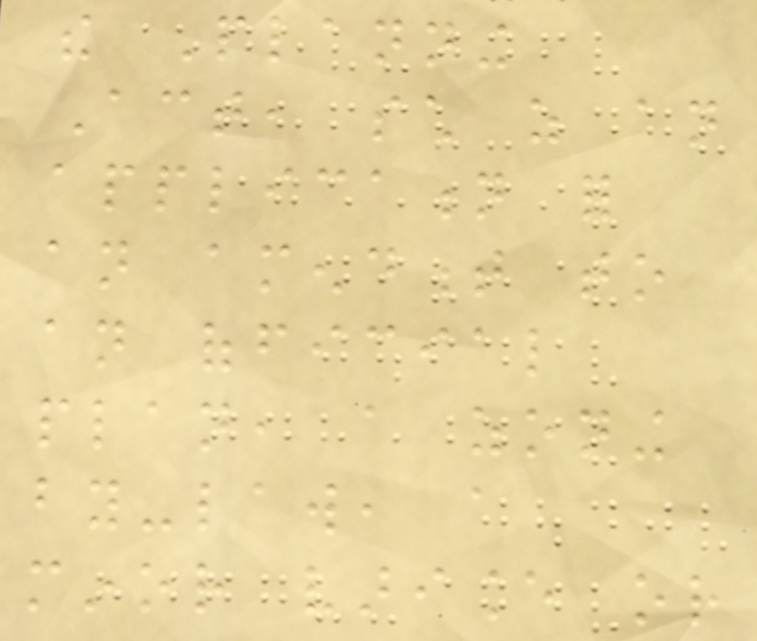the Planning
Act, such as an
application for
an amendment to
an official
plan, a zoning
by-law, a
minor variance or
